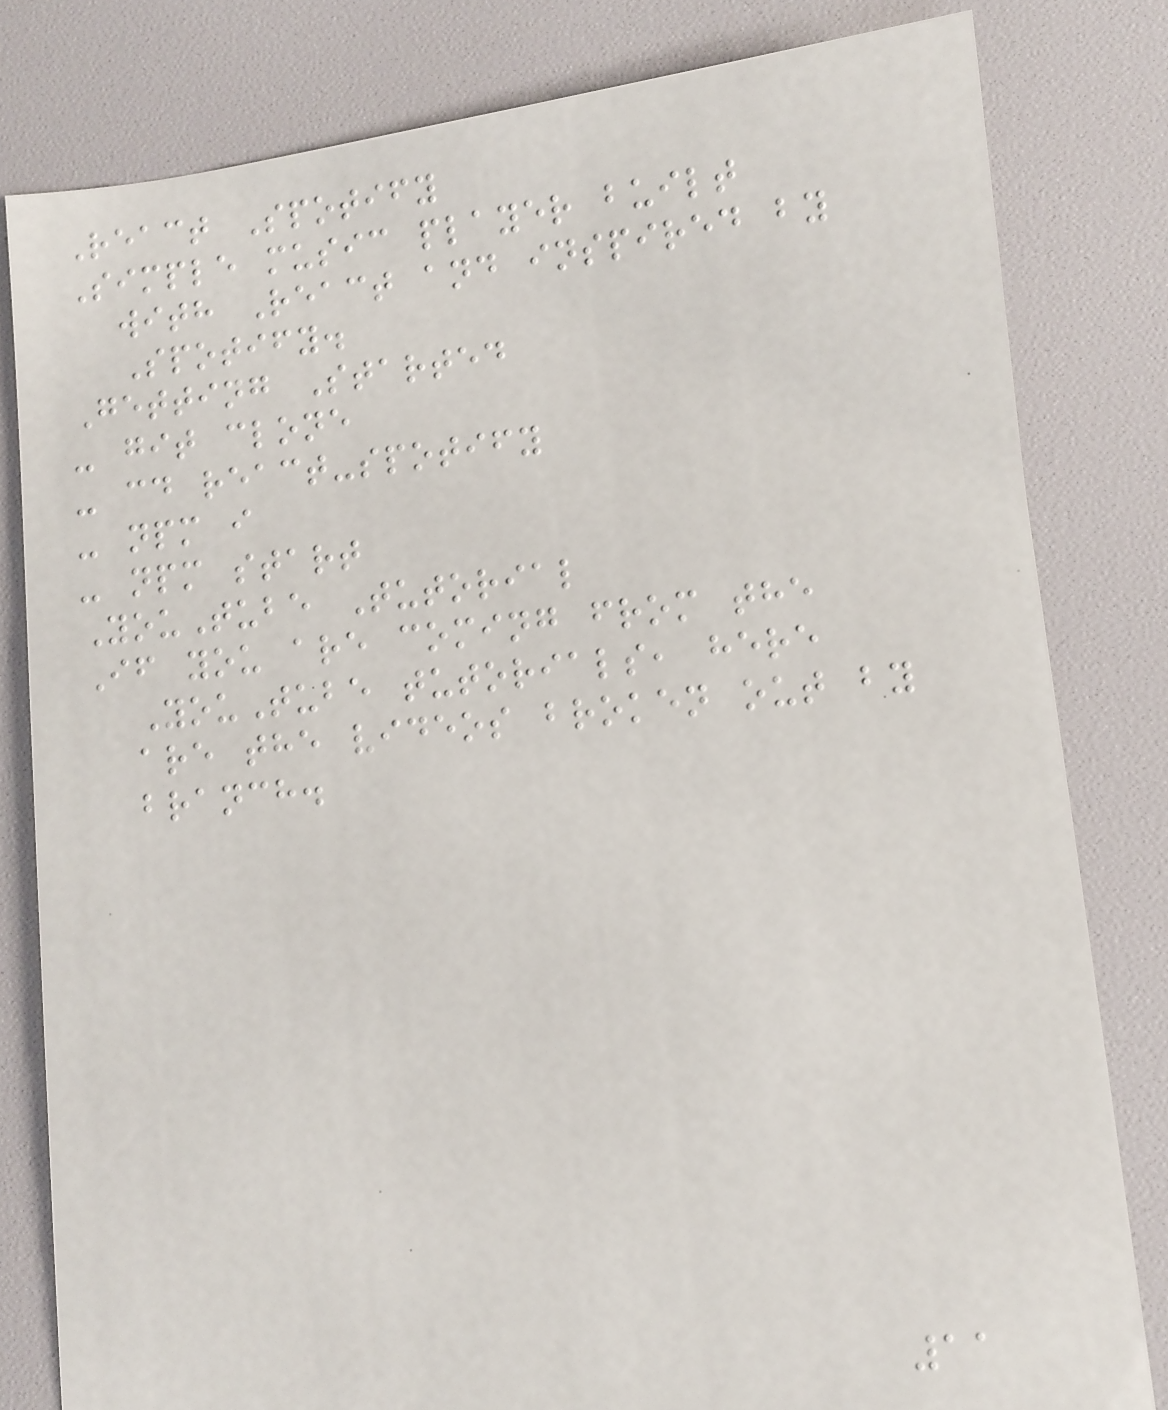React Spotify
Simple music player built
with React and inspired by
Spotify.
Getting Started
- git clone
- cd react-spotify
- npm i
- npm start
YouTube Tutorial
If you are coming from the
YouTube tutorials, here
are the videos broken out by
branch.
11
